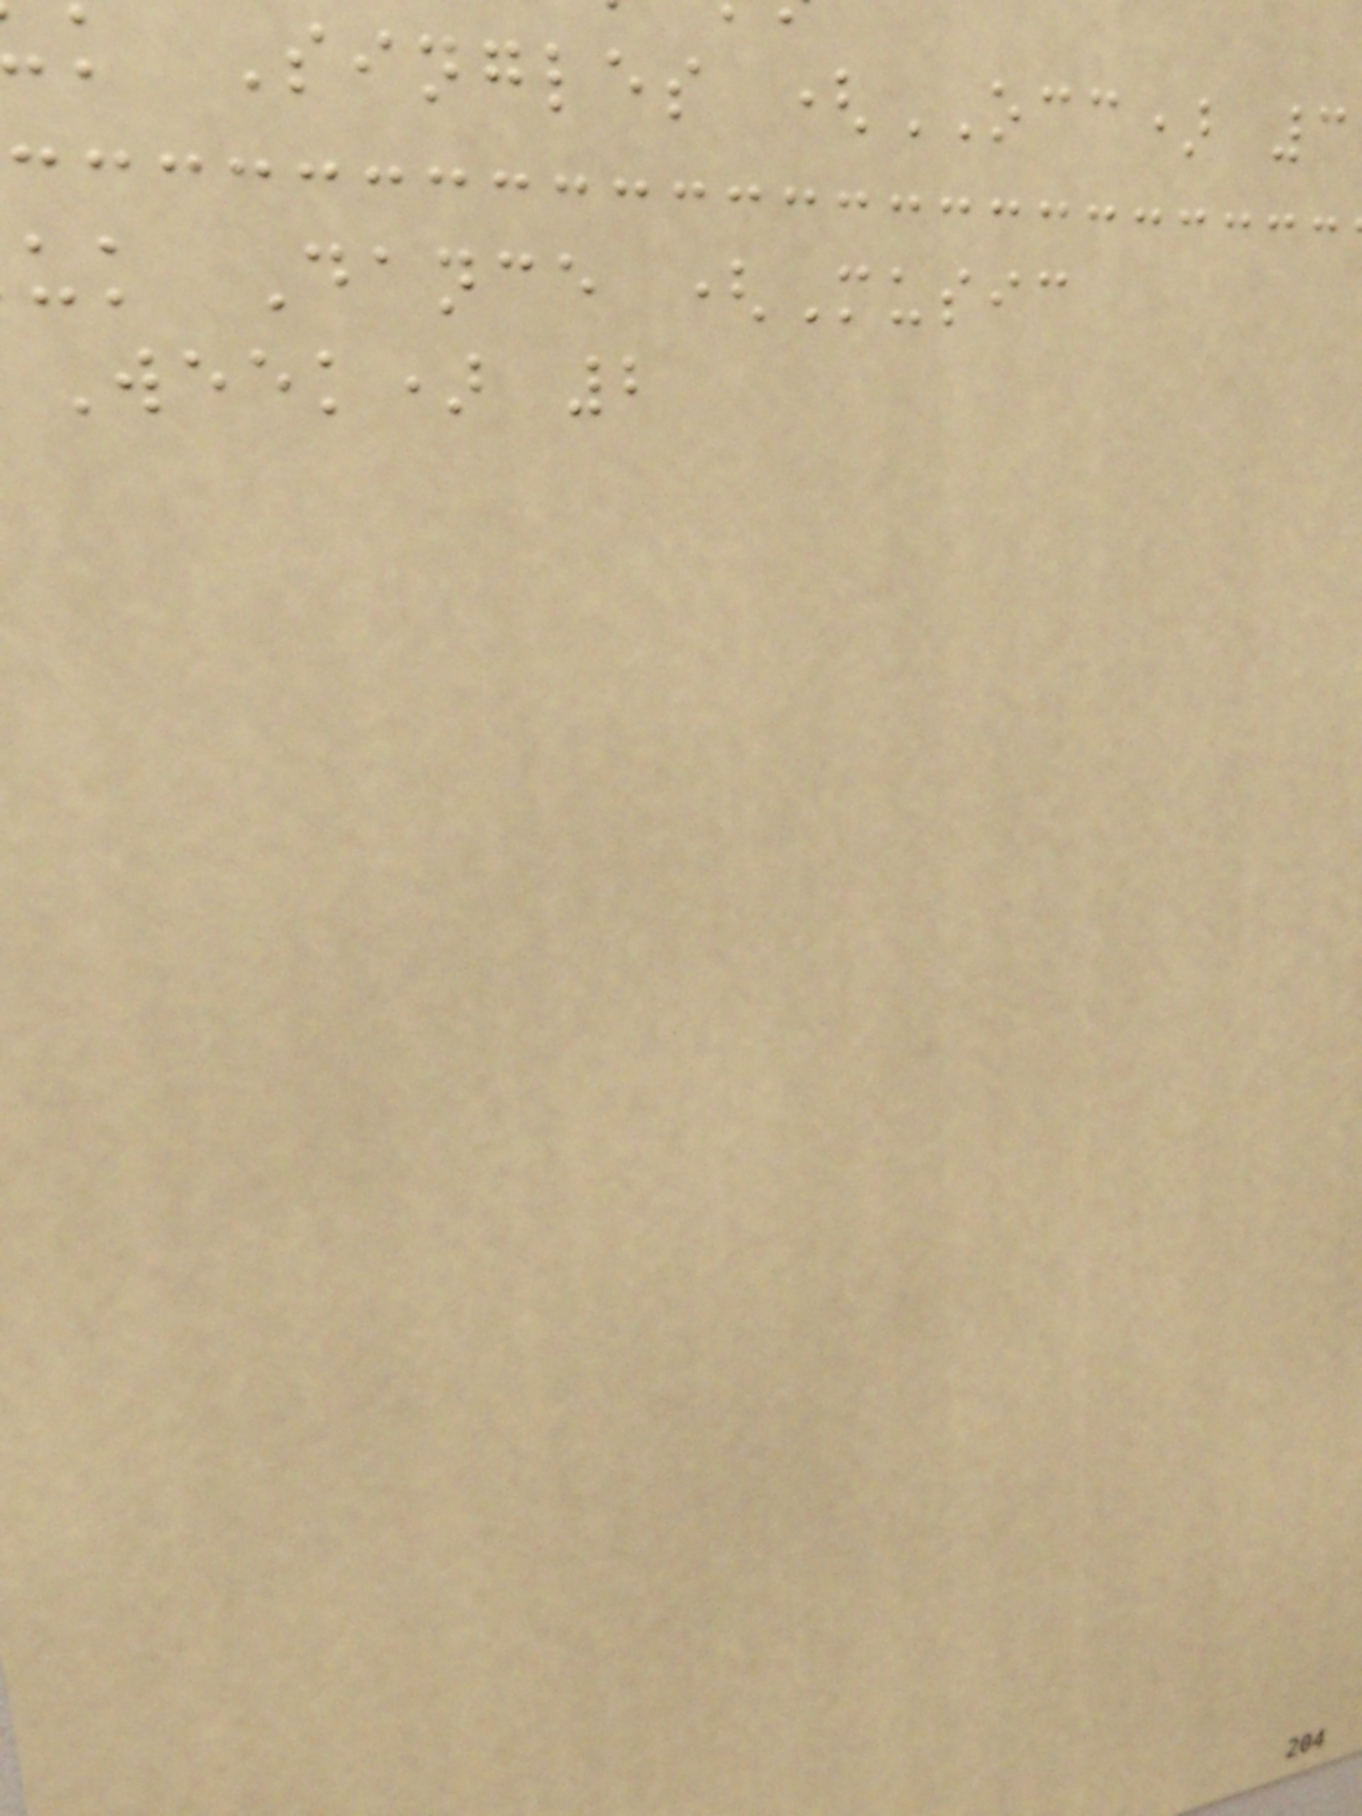k Singles (OCC) 3
uk Dance (Music
Week) 2
